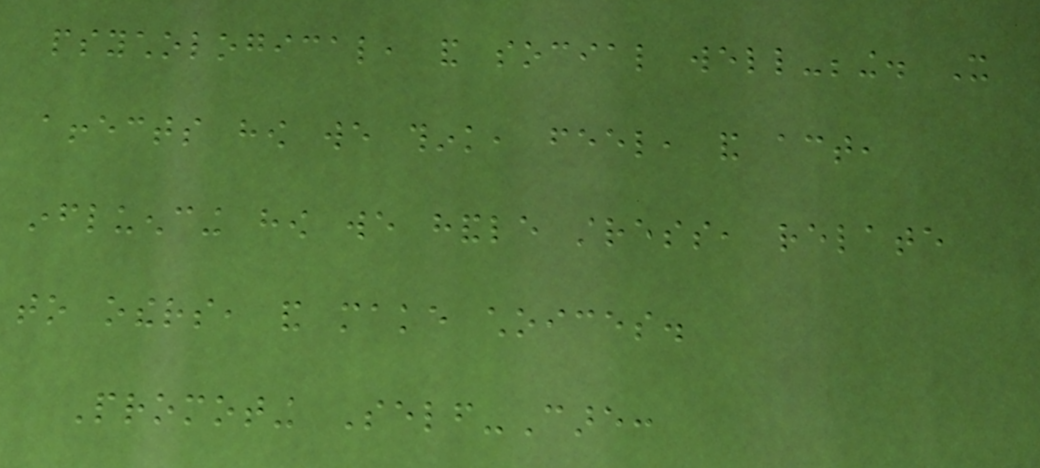psychological, and social well-being. It
affects how we think, feel, and act,
influencing how we handle stress, relate
to others, and make choices.
Promoting Self-Care:
